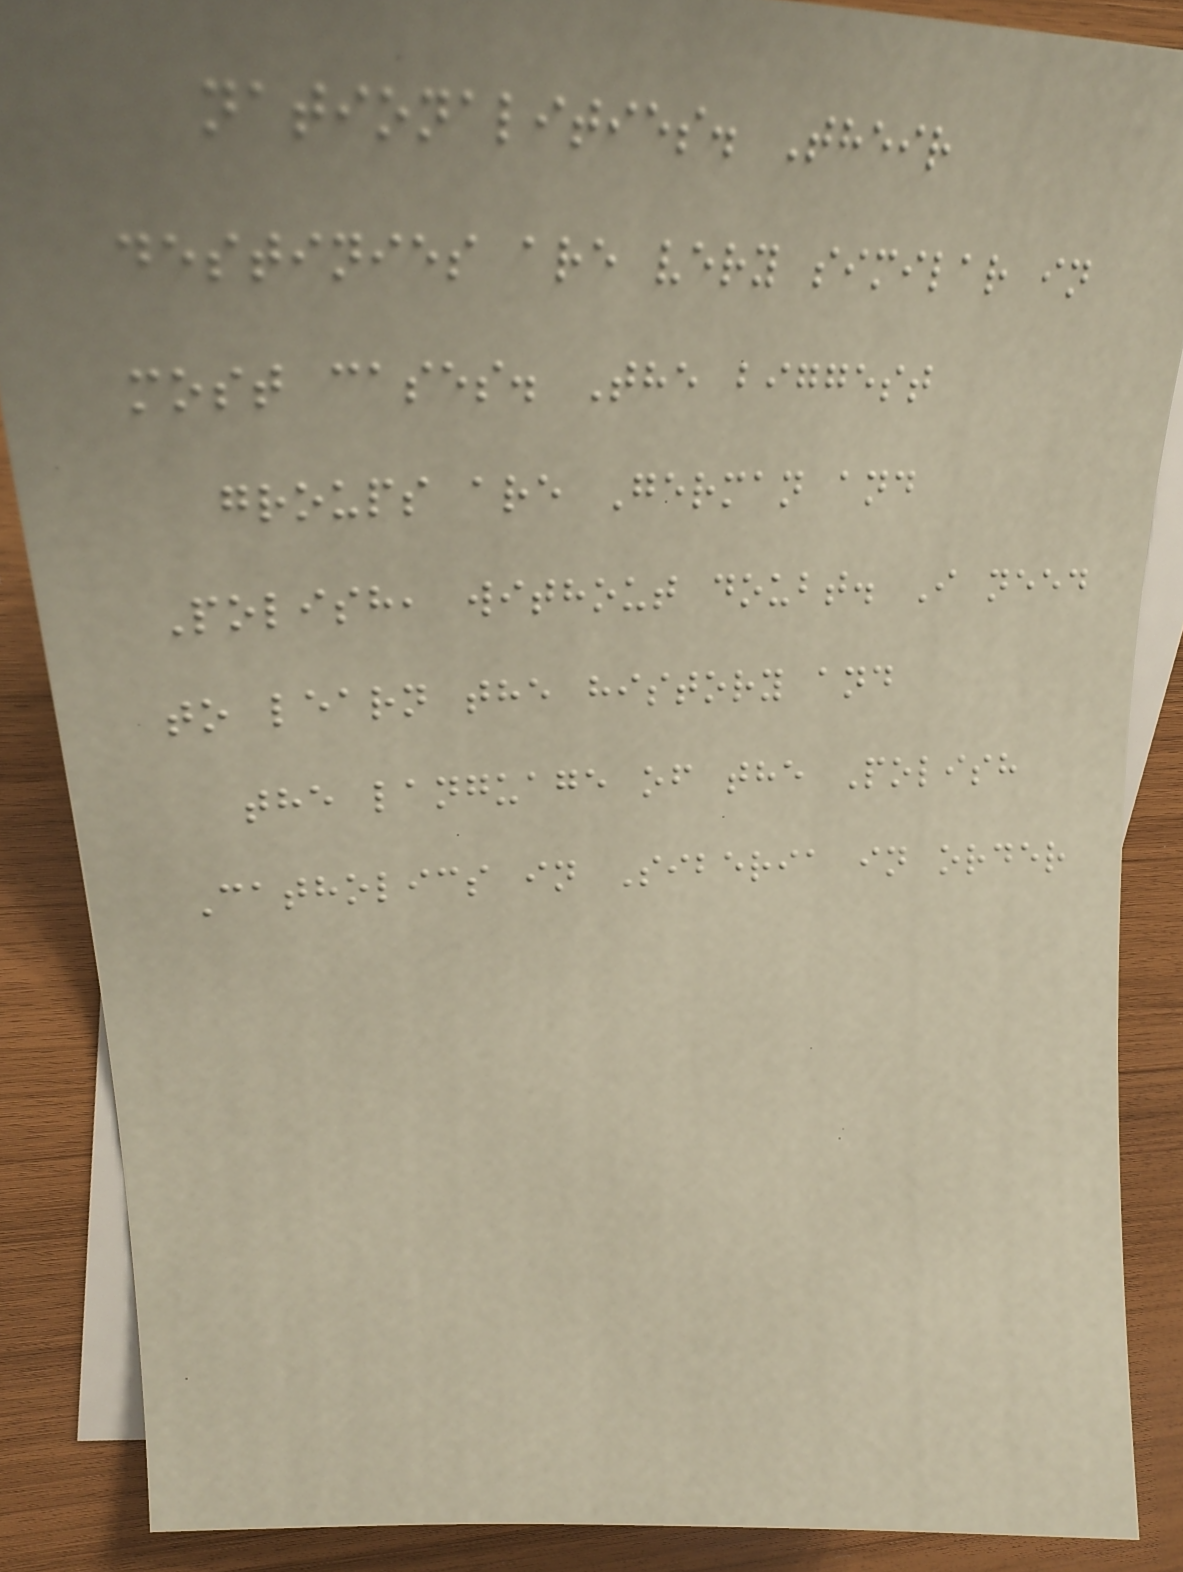nationalities. Their
destinies are very similar in
most cases. The biggest
groups are German and
Polish, without doubt. I need
to learn the history and
the language of the Polish
Catholics in Siberia in order
